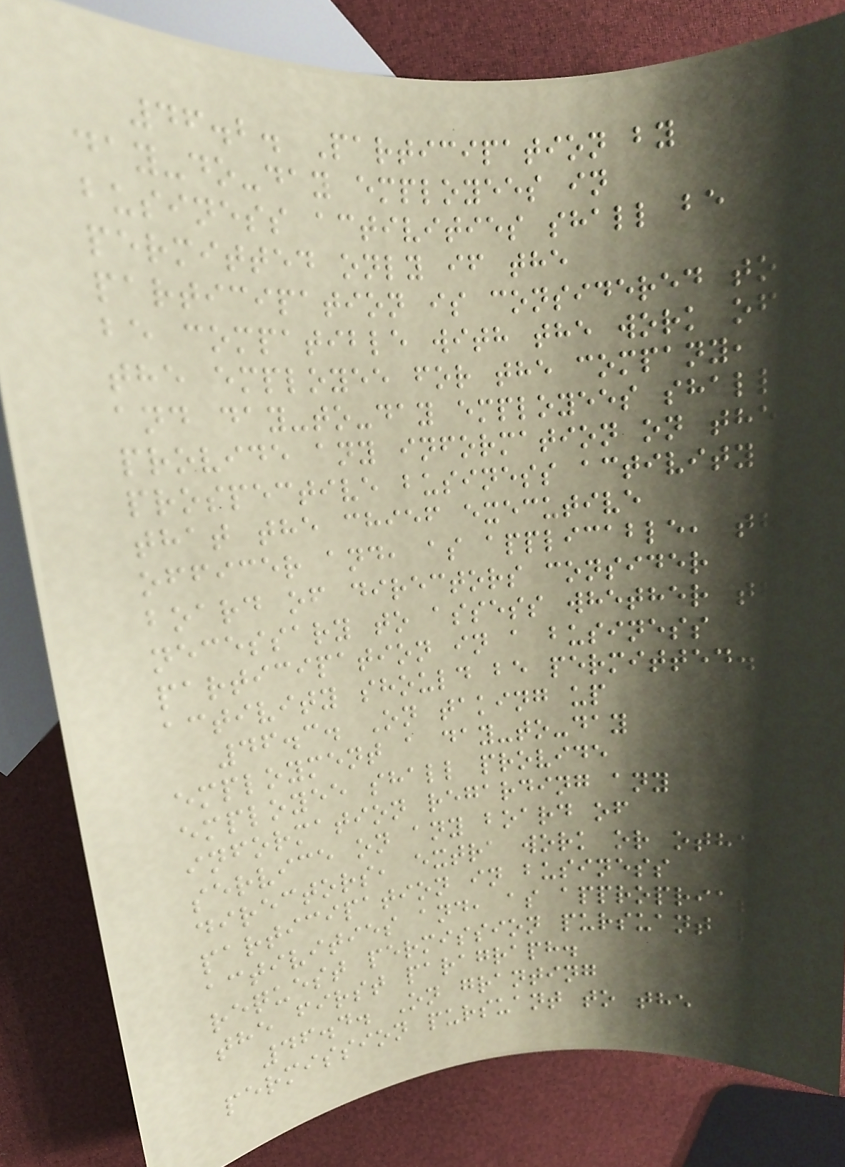46.2. Participation by
day-do-day employees in
business activities shall be
permitted only if the
participation is considered to
be compatible with the work of
the employee for the company,
and day-to-day employees shall
provide any information on the
prospective business activity
that the chief executive
officer and, as applicable, the
board of directors consider
necessary to assess whether the
participation in a business
activity should be permitted.
46.3. On taking up
employment a day-to-day
employee shall provide
information regarding any
service on any board of
directors, extra work or other
participation in business
activities and, as appropriate,
request permission pursuant to
the first paragraph.
46.4. On granting
permission pursuant to the
